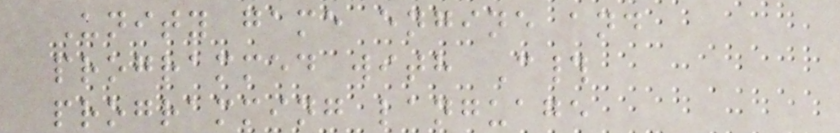Unity game engine and
programmed with C#
programming language
